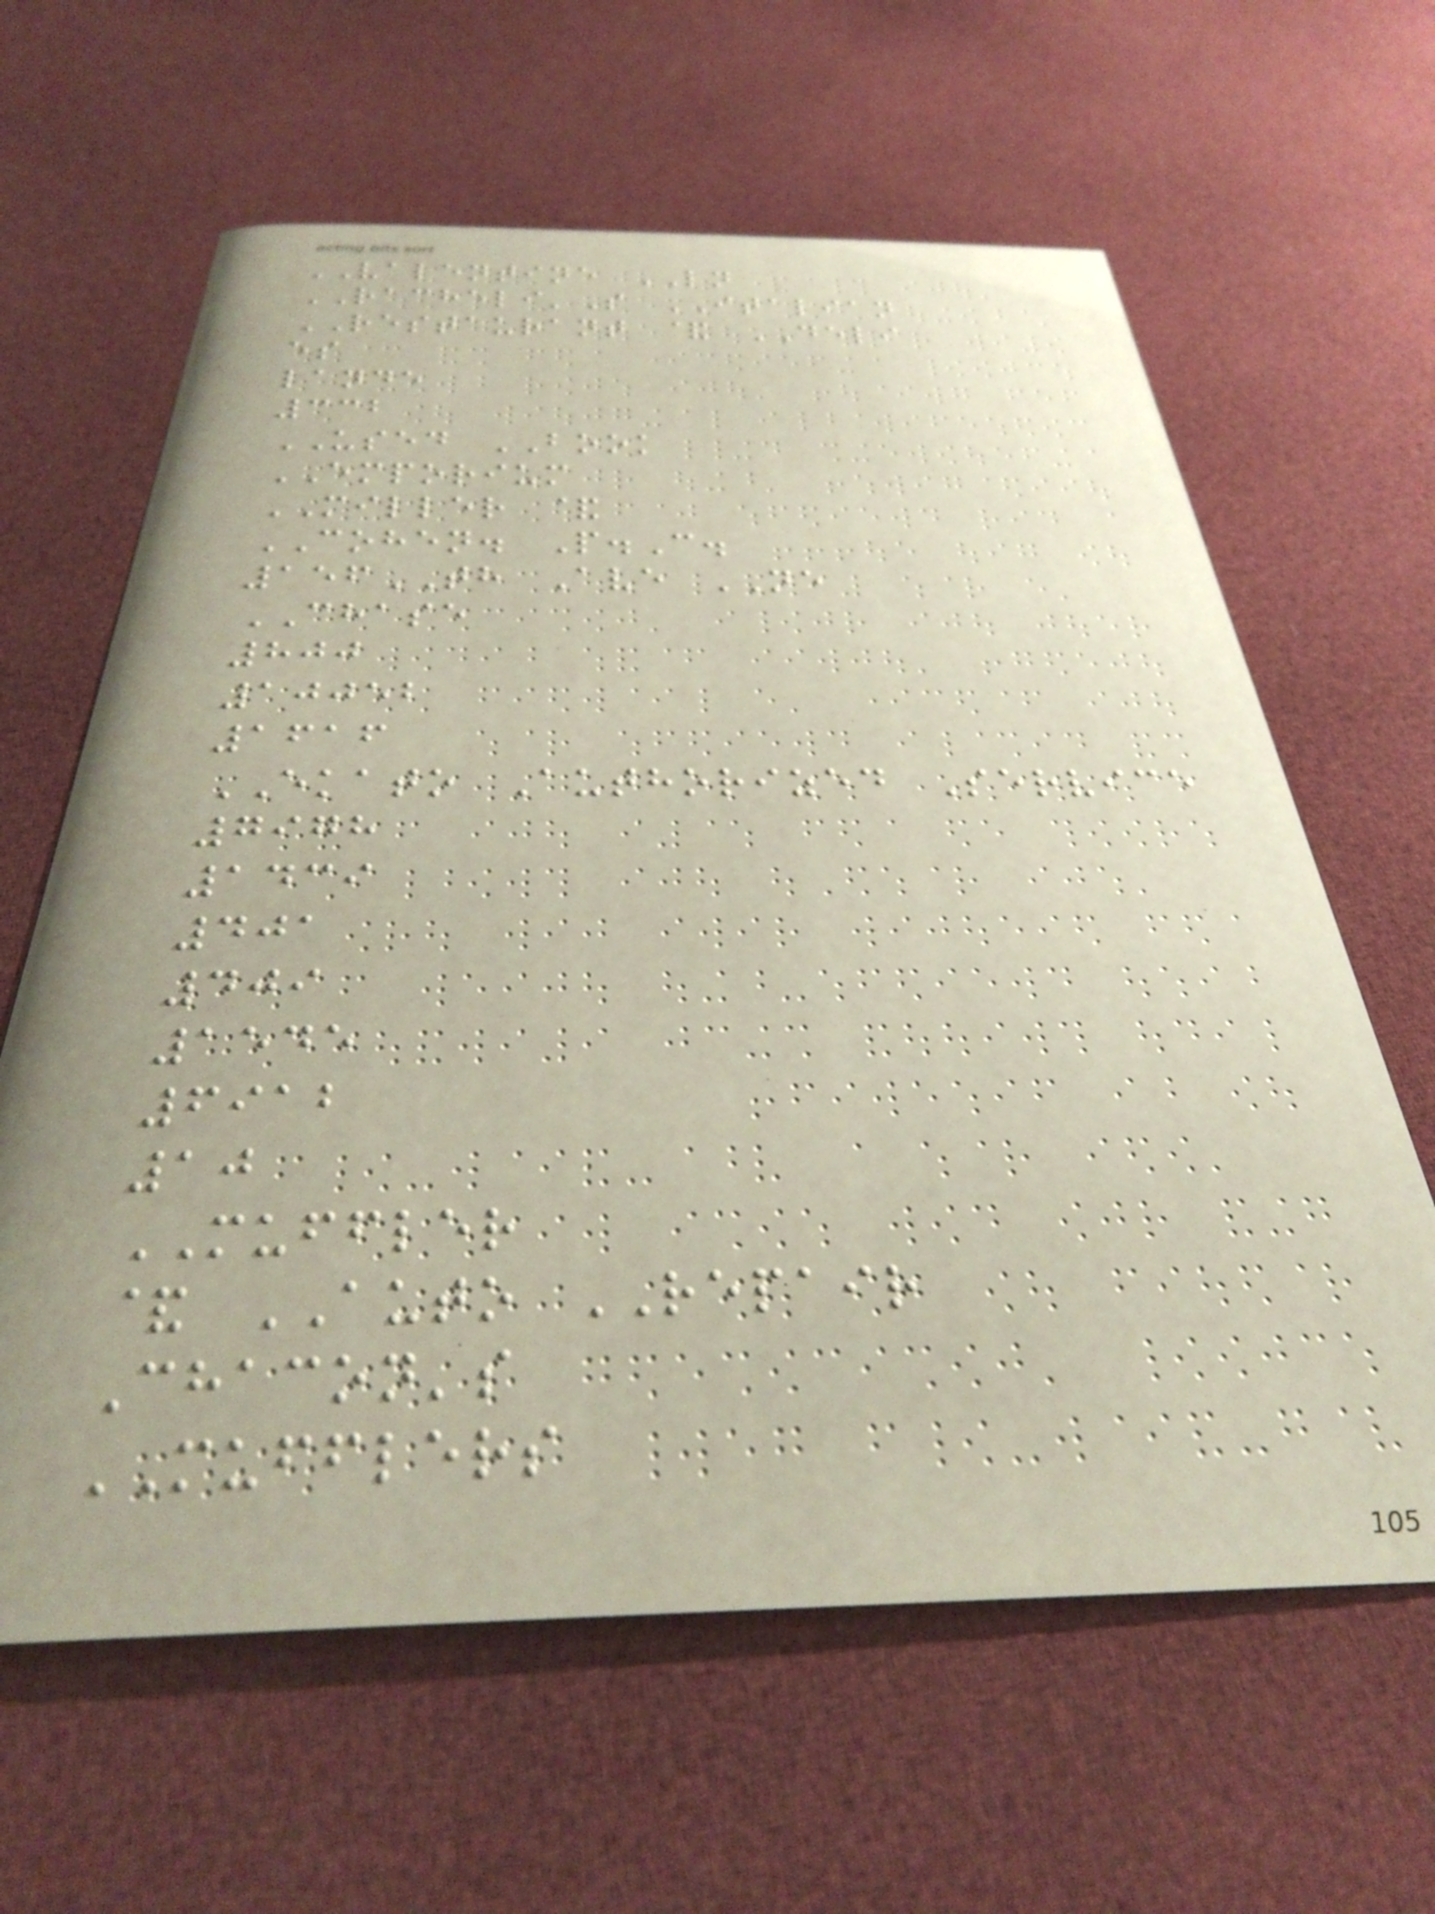VALENTINE LN
RACHELI'S ITALIAN
RESTAURANT & DELI
es
lande
332
USED BOOK
EMPORIUM
MILLER &
COHEN. P.C.
156TH Ave NE
CHASE
800
10052
1616
EKATO Authorized Service
7978
1439
401
409
1545
6912
10
MUFFLER
& AUTO REPAIR
Chacon's
MUFFLERS
